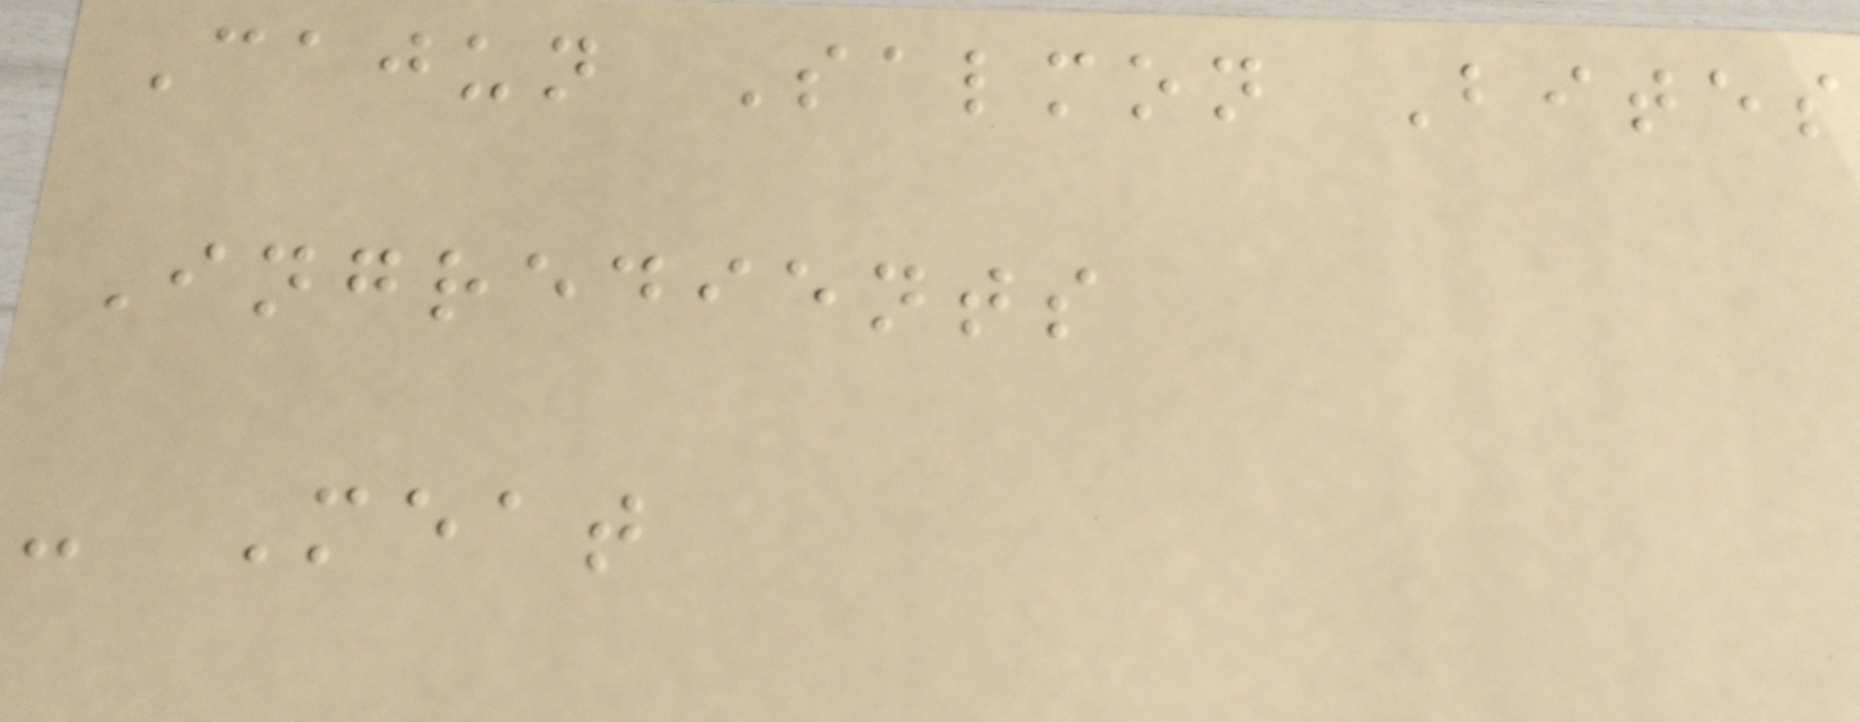Cajun Salmon Bites
Ingredients
- Meat
